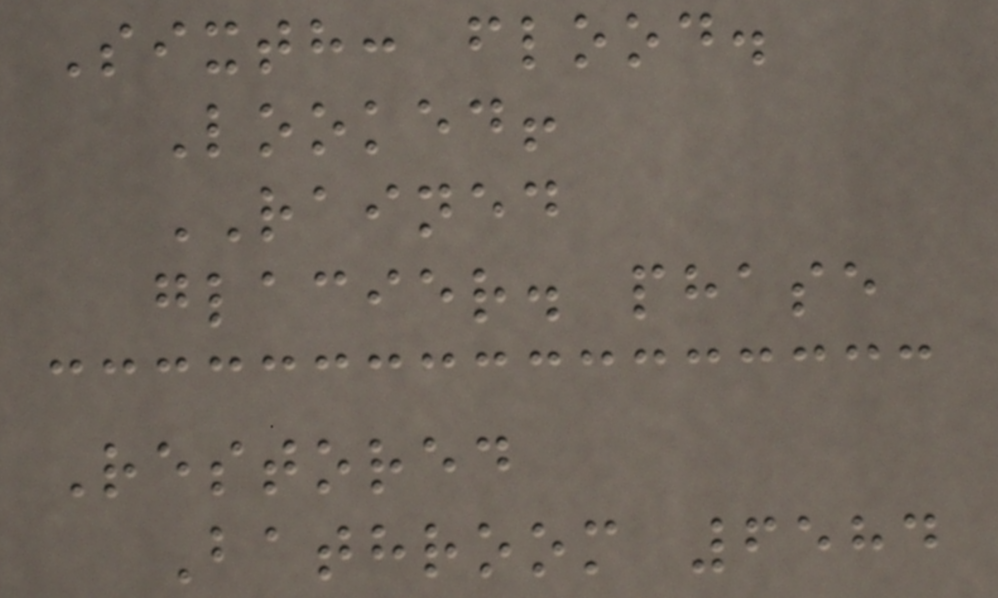Sixth: flood.
Looked!
RAINED
glacier. phase
Restored
Bathroom 6584
